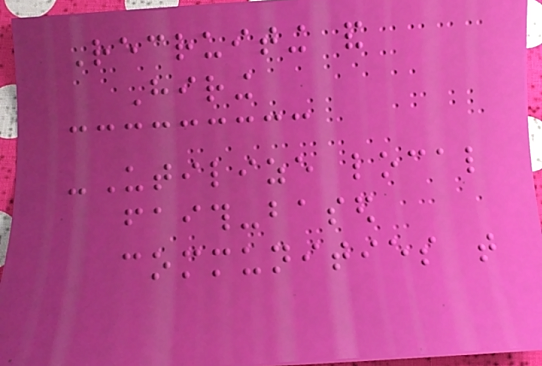Recruiting and
Hiring
-Utilize local
faith-based
communities that
